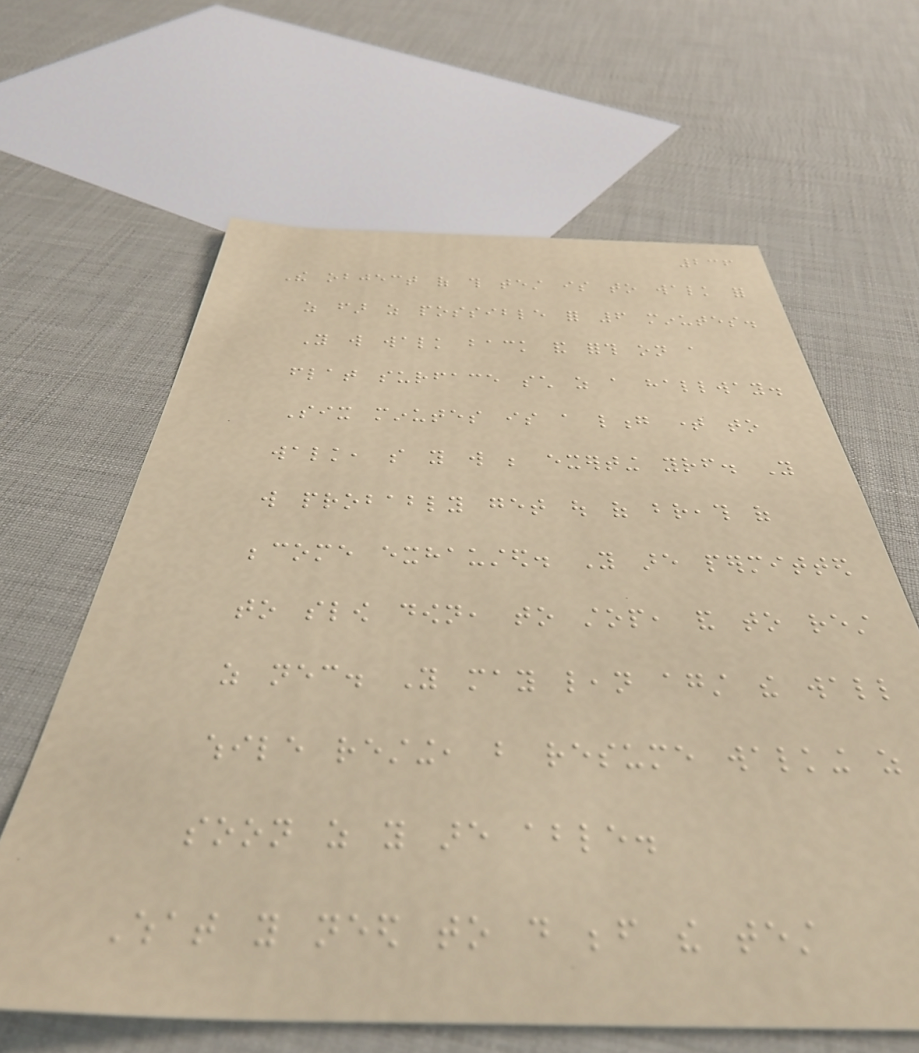236
The object of this test is to walk for
as far as possible for 6 minutes.
You will walk back and forth on a
flat surface such as a hallway.
Six minutes is a long time to
walk, so you will be exerting yourself. You
will probably get out of breath of
become exhausted. You are permitted
to slow down, to stop, and to rest
as necessary. You may lean against the wall
while resting, but resume walking as
soon as you are able.
What you need to do before the test
